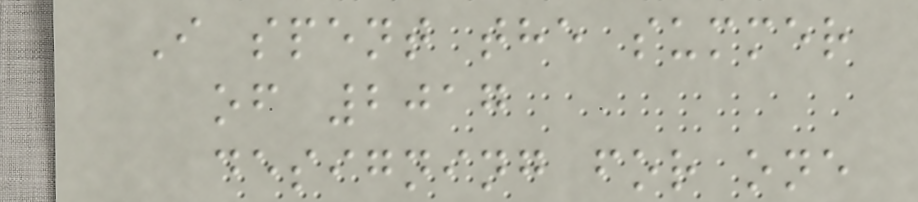I spent the summer
of 2017
designing for one
